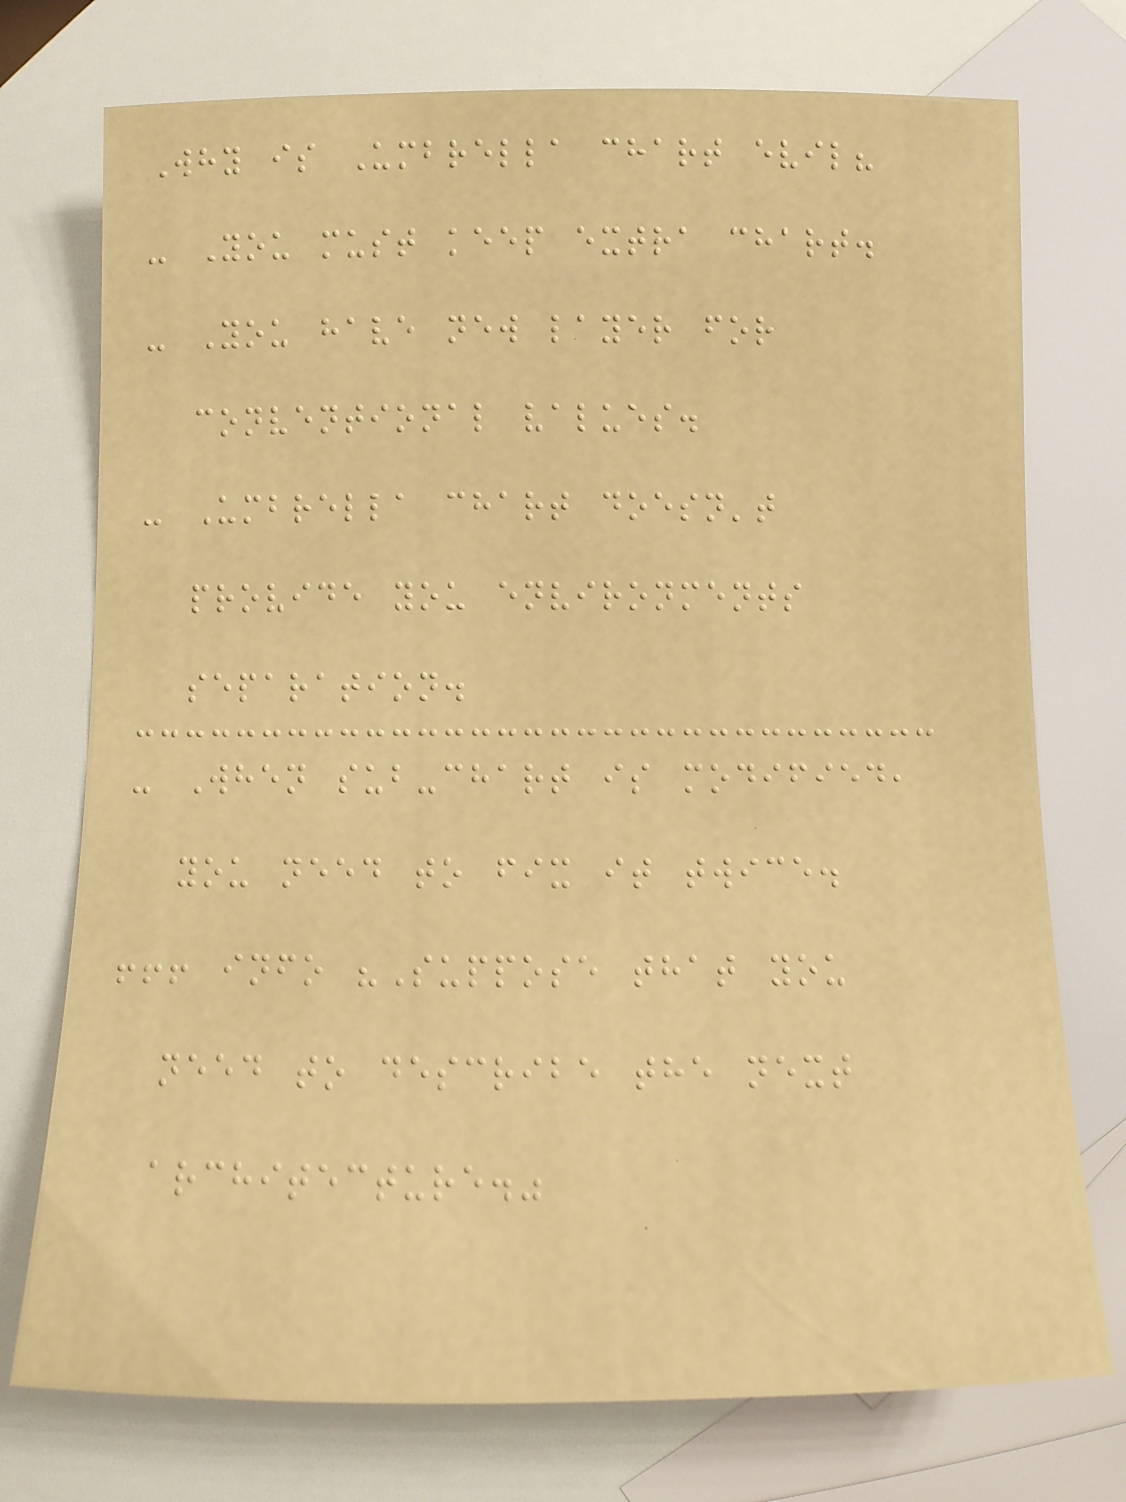Why is Umbrella chart evil?
- You must keep extra chart.
- You have new layer for
conventional values.
- Umbrella chart doesn't
provide you environments
separation.
- When sub-chart is modified,
you need to fix it twice.
!!! info "Suppose that you
need to describe the next
architecture."
